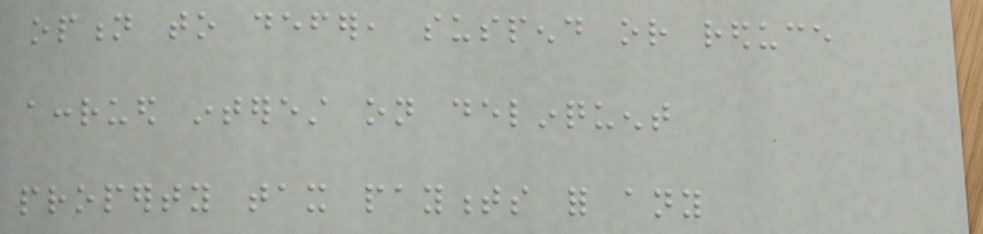option to defer, suspend or reduce
accrued interest on delinquent
property tax payments for any
